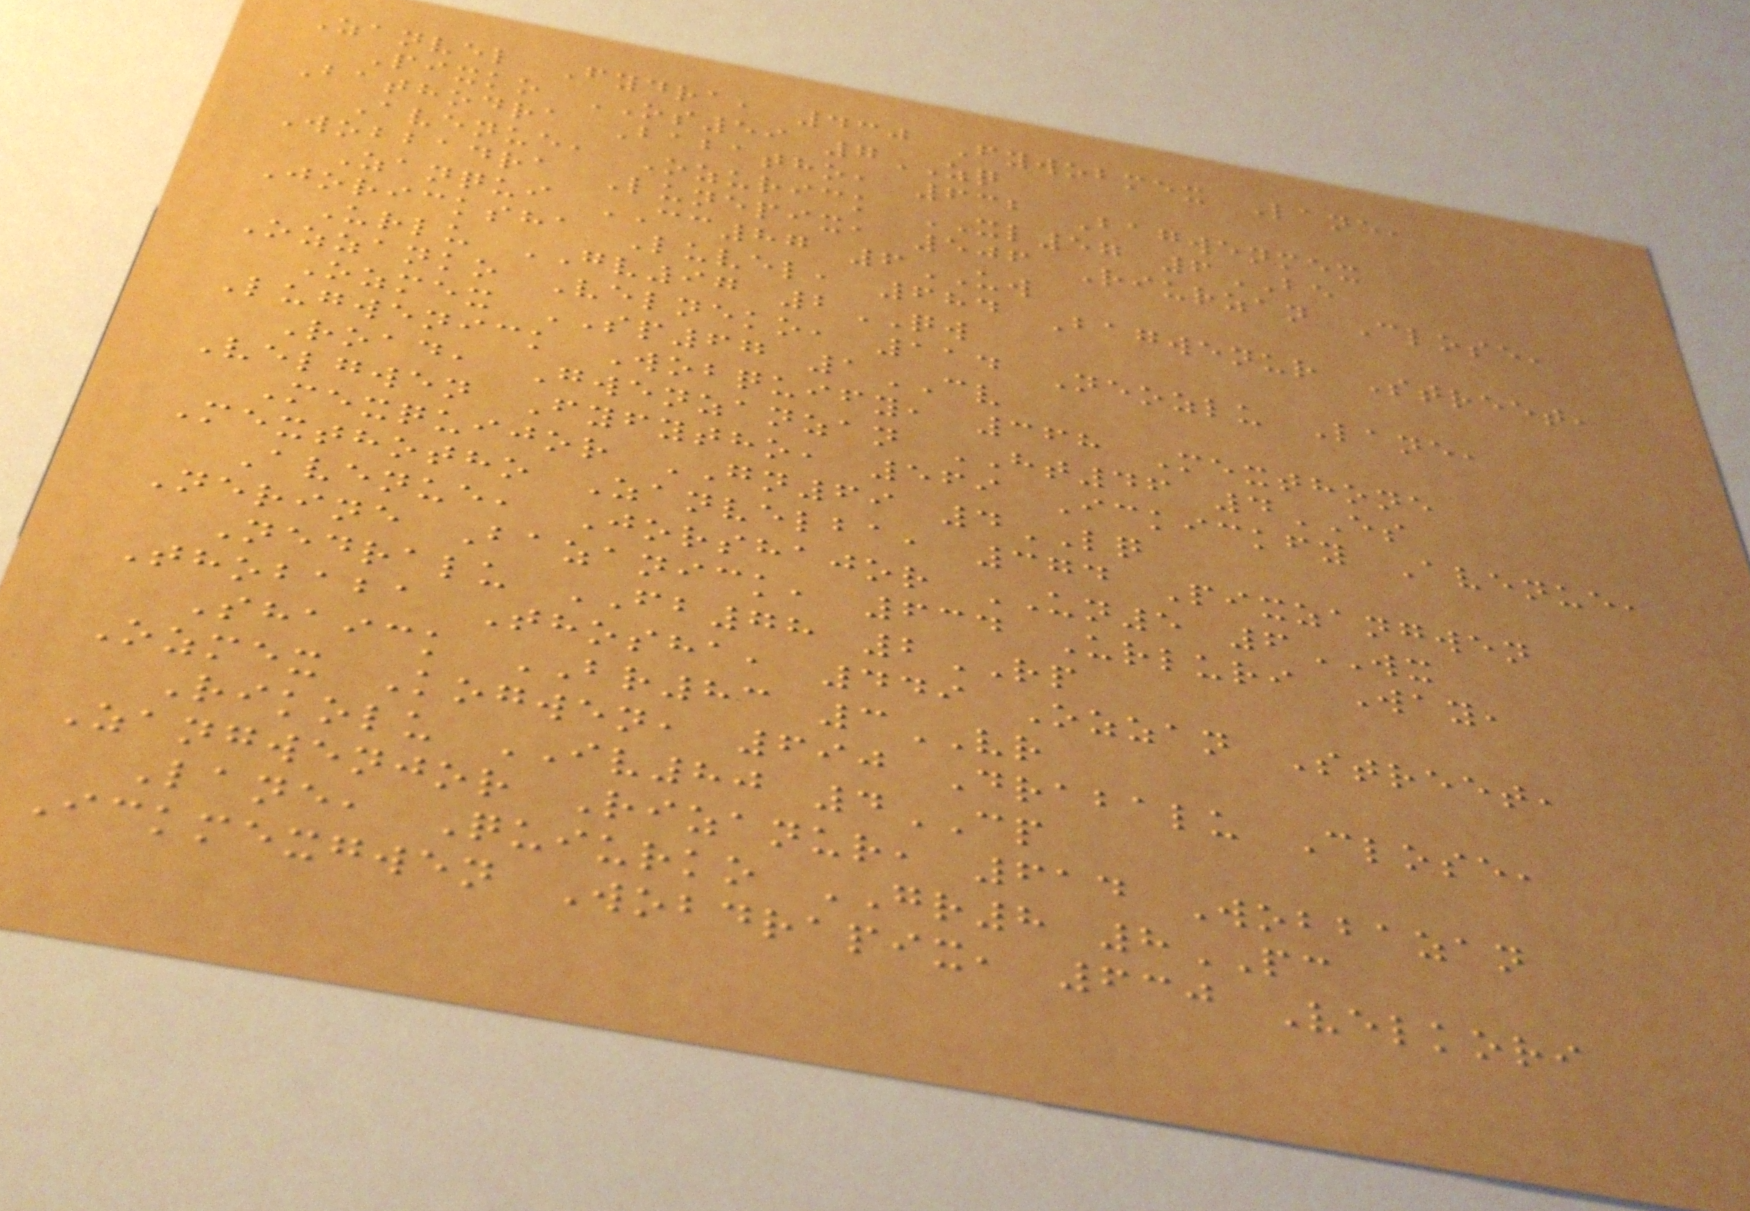Zanvel Fydra, 430 Fywobmex Lane,
Pixko OS59 7ZQ
Bathodra Babatho, 632 Bagwenmex
Avenue, Ozurick XL57 6BE
Wobbadra Lunepix, 506 Riurzan Close,
Zanqui CC87 6UW
Joricksha Luvel, 684 Bagwenur Street,
Urlu GV97 2QW
Ozzanko Velneko, 114 Neozlu Lane,
Ozmex SP67 1CV
Lugwenick Wobquify, 368 Mexthone
Road, Gwenzanzan HT46 4ES
Velgwen Fyfytho, 569 Ickickfy Avenue,
Mexquijor GN69 4LQ
Mexthotho Zanvelba, 374 Pixzangwen
Avenue, Jorshajor UN5 6WX
Nerine Bazanick, 634 Urluri Way,
Nedralu FB78 2RP
Thobaba Thosha, 449 Ozzan Street,
Shaick BR83 3VR
Ozmex Kogwen, 690 Drabalu Close,
Rikolu IV80 4CP
Zangwenjor Rizanur, 614 Wobbazan
Lane, Quiurko GR8 8PC
Ickmexgwen Wobdrapix, 630 Velkori
